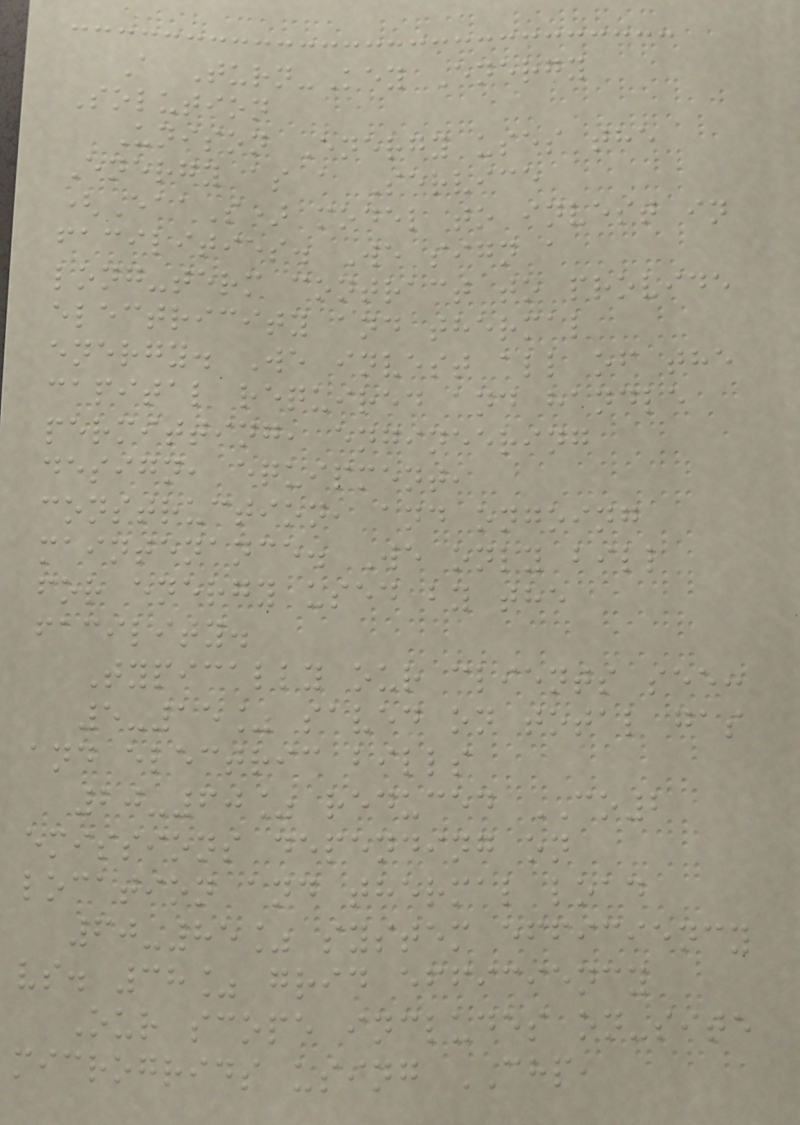A Turn-Key Energy
Solution
Unison Energy uses the
Energy as a Service
(EaaS) model to invest in
facilities. We sign a
long-term contract to provide
electricity and thermal
energy. We invest all of the
capital required and handle
permitting, engineering
design, equipment,
construction, and ongoing
maintenance. We only bill
for energy used by the
facility.
Typically our clients see:
5-15% saved on total gas
and electric bills
20-60% reduced CO2
emissions depending on
location and thermal load
60-85% system efficiency
vs. 38% grid efficiency
Our scope includes on-site
microgrids using CHP,
